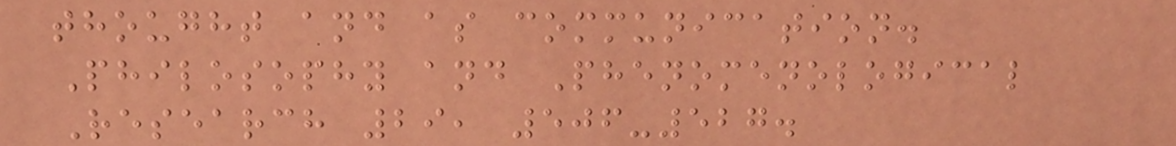thought and as communication.
Philosophy and Phenomenological
Research 29, 506-527.
